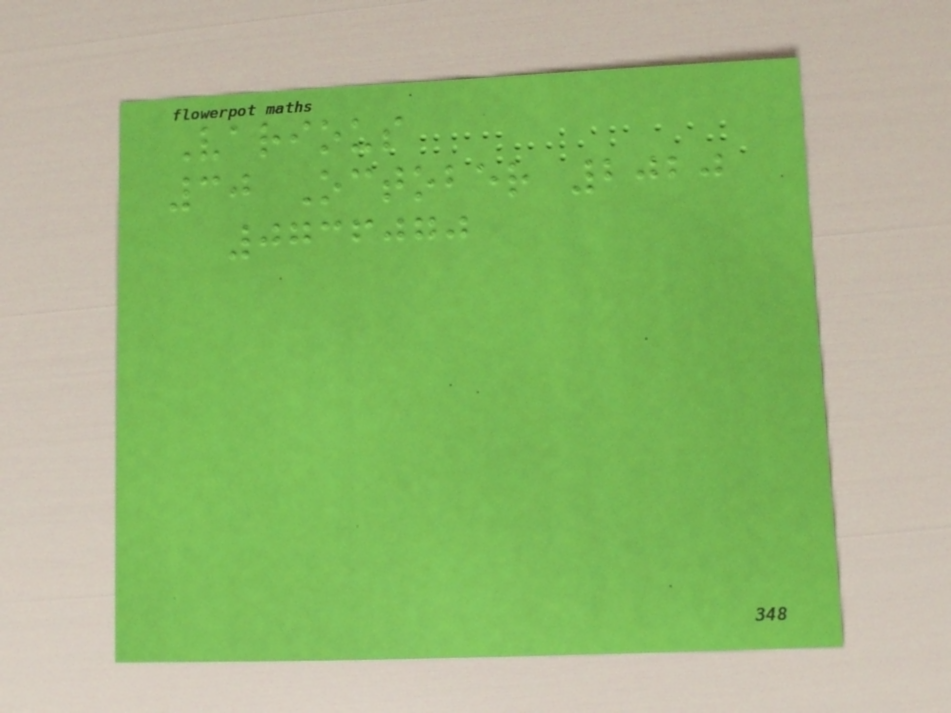Various
30 October 2020
0736070
